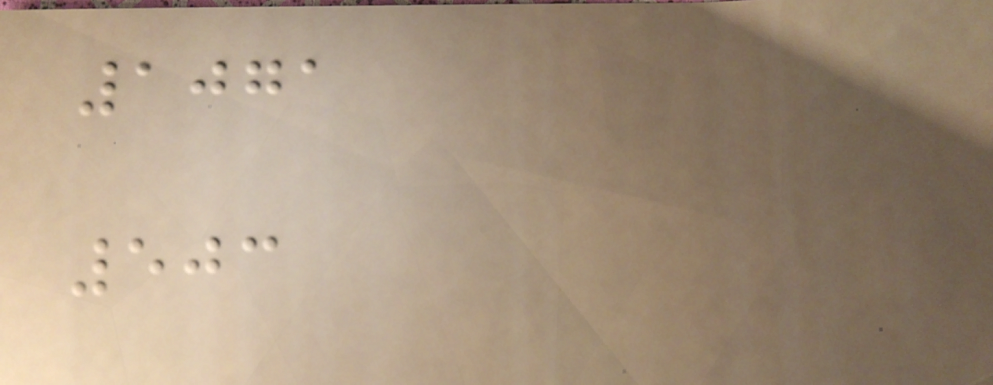1071
503
